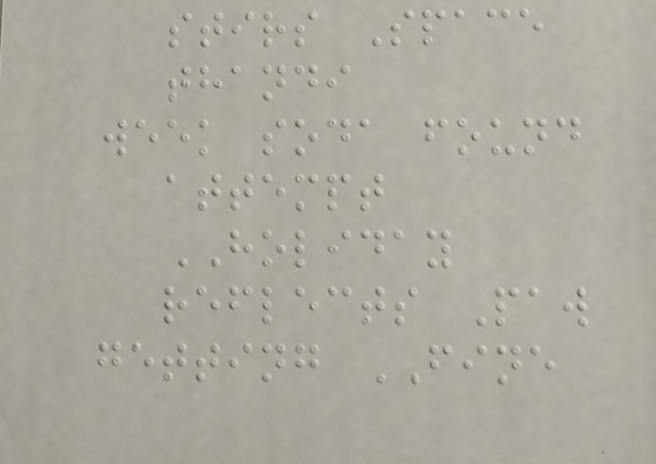stirs Space
thandi
week soda found
attempt
HOLIDAY
reflects Paw
getting FINE
